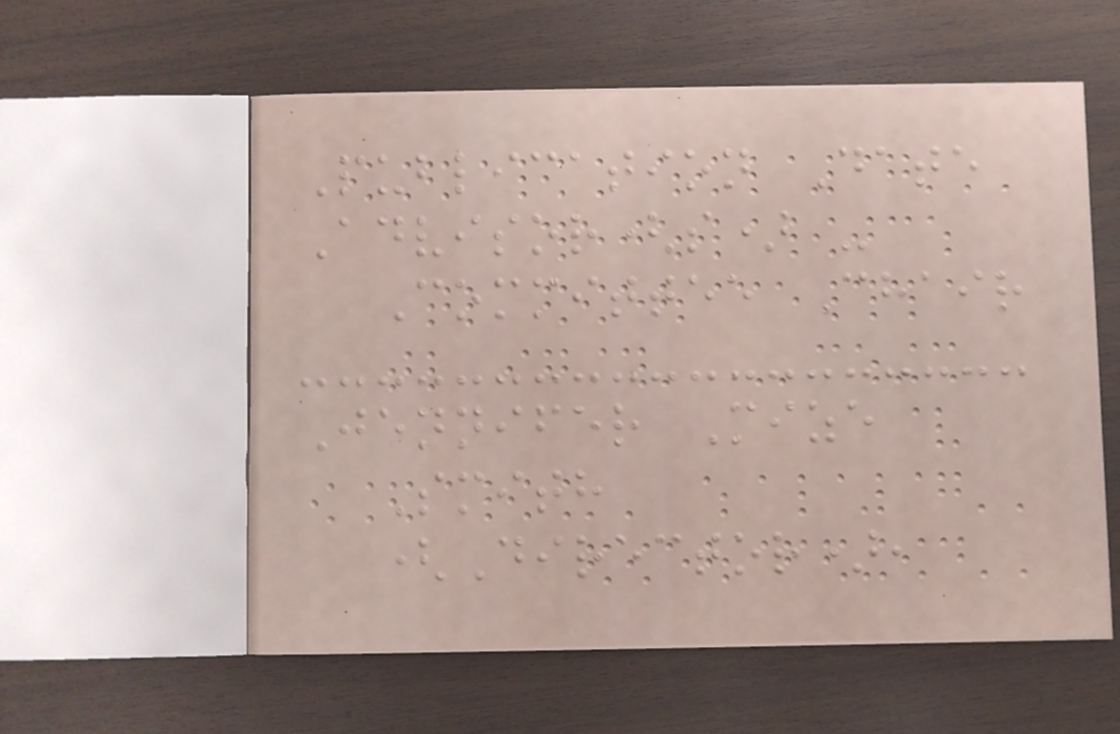Publication Date
Advisor(s) -
Committee Chair
Jennifer Mize
Smith
(Director),
